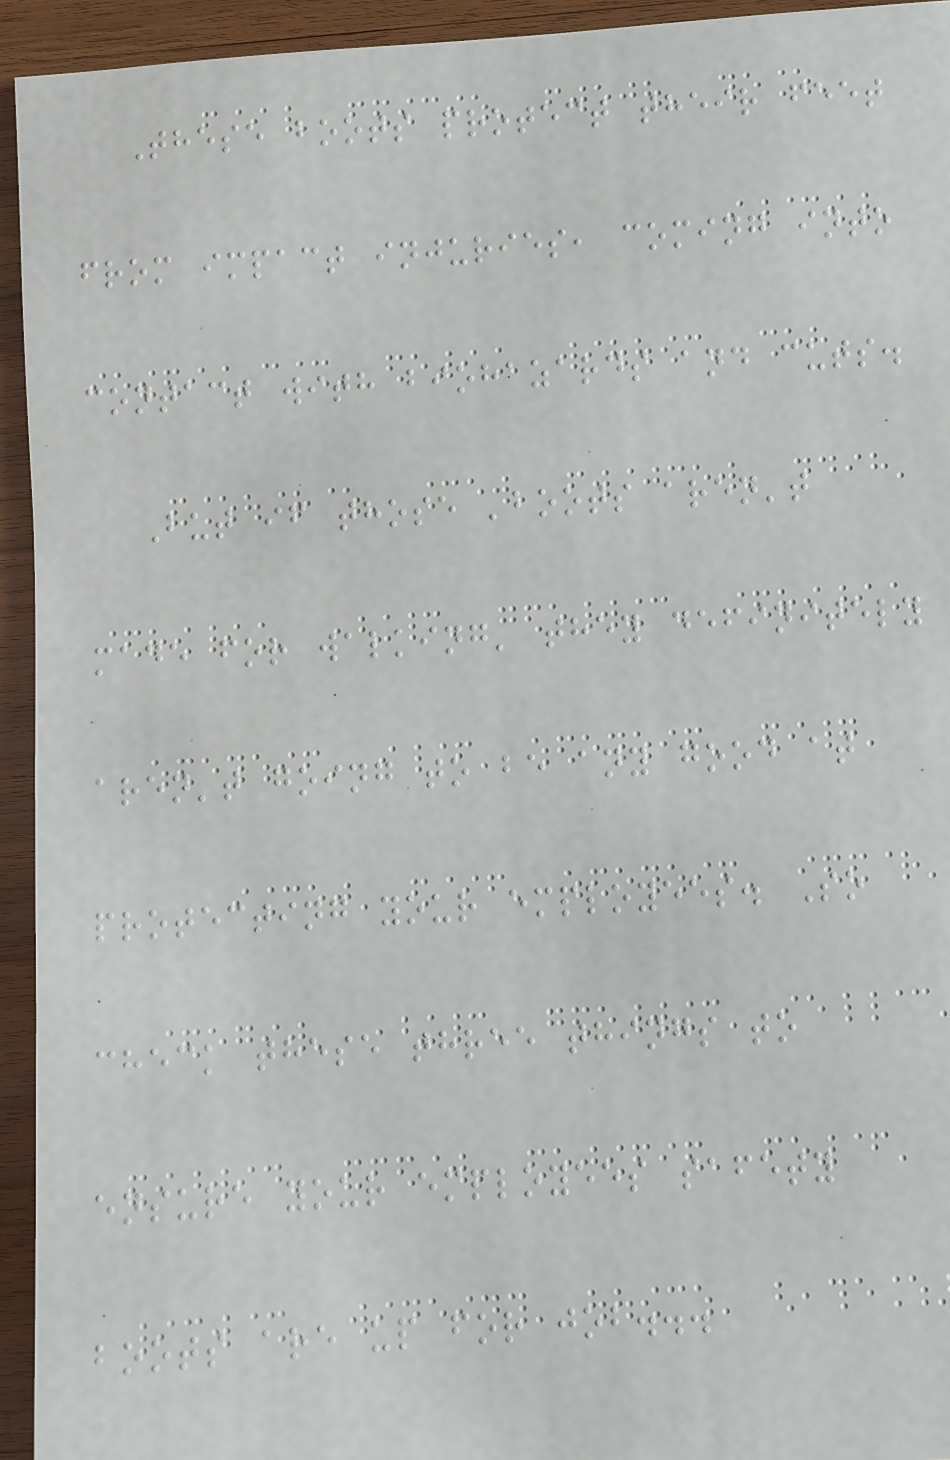These boots protect their feet
from impact injuries, coming into
contact with biohazards and cuts.
But if those 'boots aren't
made for walking' they definitely
aren't going to be any good at
protecting your employees. So
check these three things to
ensure your employees safety
boots are up for job...
